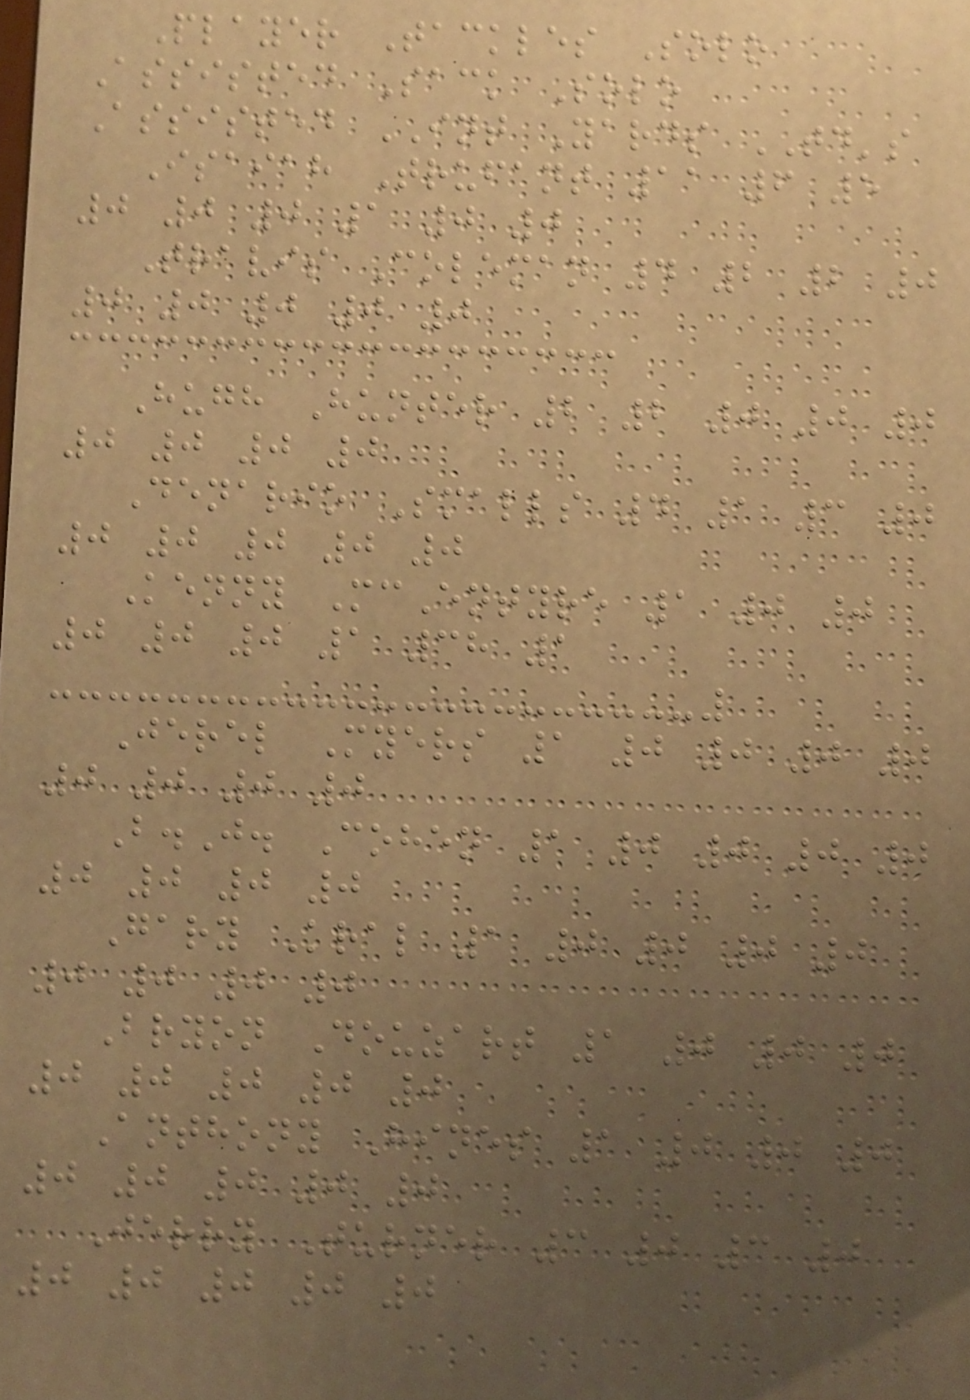Player Tackles Solo
Assisted Sack Solo
Assisted INT Yards TD's
Isaiah Trufant 11 6 5
0 0 0 1 0 0
Travis Coleman 4 2 2 0
0 0 0 0 0
Hugh Hunter 2 2 0 0 0
0 0 0 0
Denario Smalls 4 1 3 0
0 0 0 0 0
Kenny McEntyre 1 0 0
0 0 0 1 38 1
Jerel Myers 1 0 0 0 0
0 0 0 0
B.J. Cohen 1 0 0 0 0
0 0 0 0
Gary Kral 1 0 0 0 0
0 0 0 0
Bryon Douzart 1 0 0 0
0 0 0 0 0
Anthony Hines 1 0 0 0
0 0 0 0 0
Jerry Turner 3 0 3 0
0 0 0 0 0
